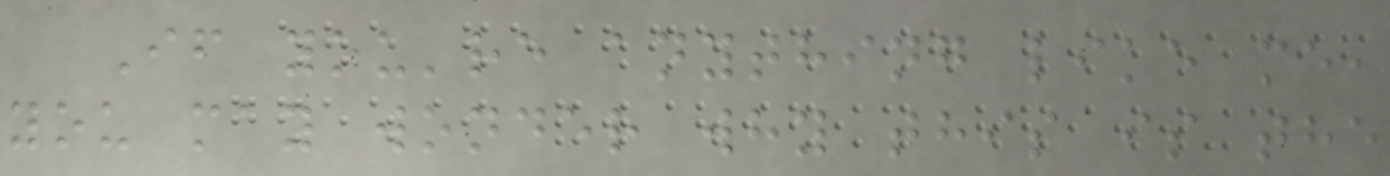If you're anything like me,
you may wonder why this is the
